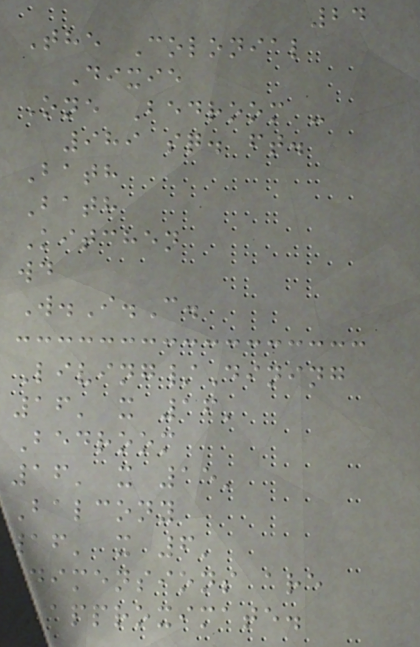24
The Colonial
Dixie
One Bedroom -
989 sq. ft.
Bath
Bath
Kitchen
wd
W.I.C.
Living/Dining
16' x 16'
Bedroom
16' x 15'
Balcony
16' x 6'
Dimensions are
approximate.
